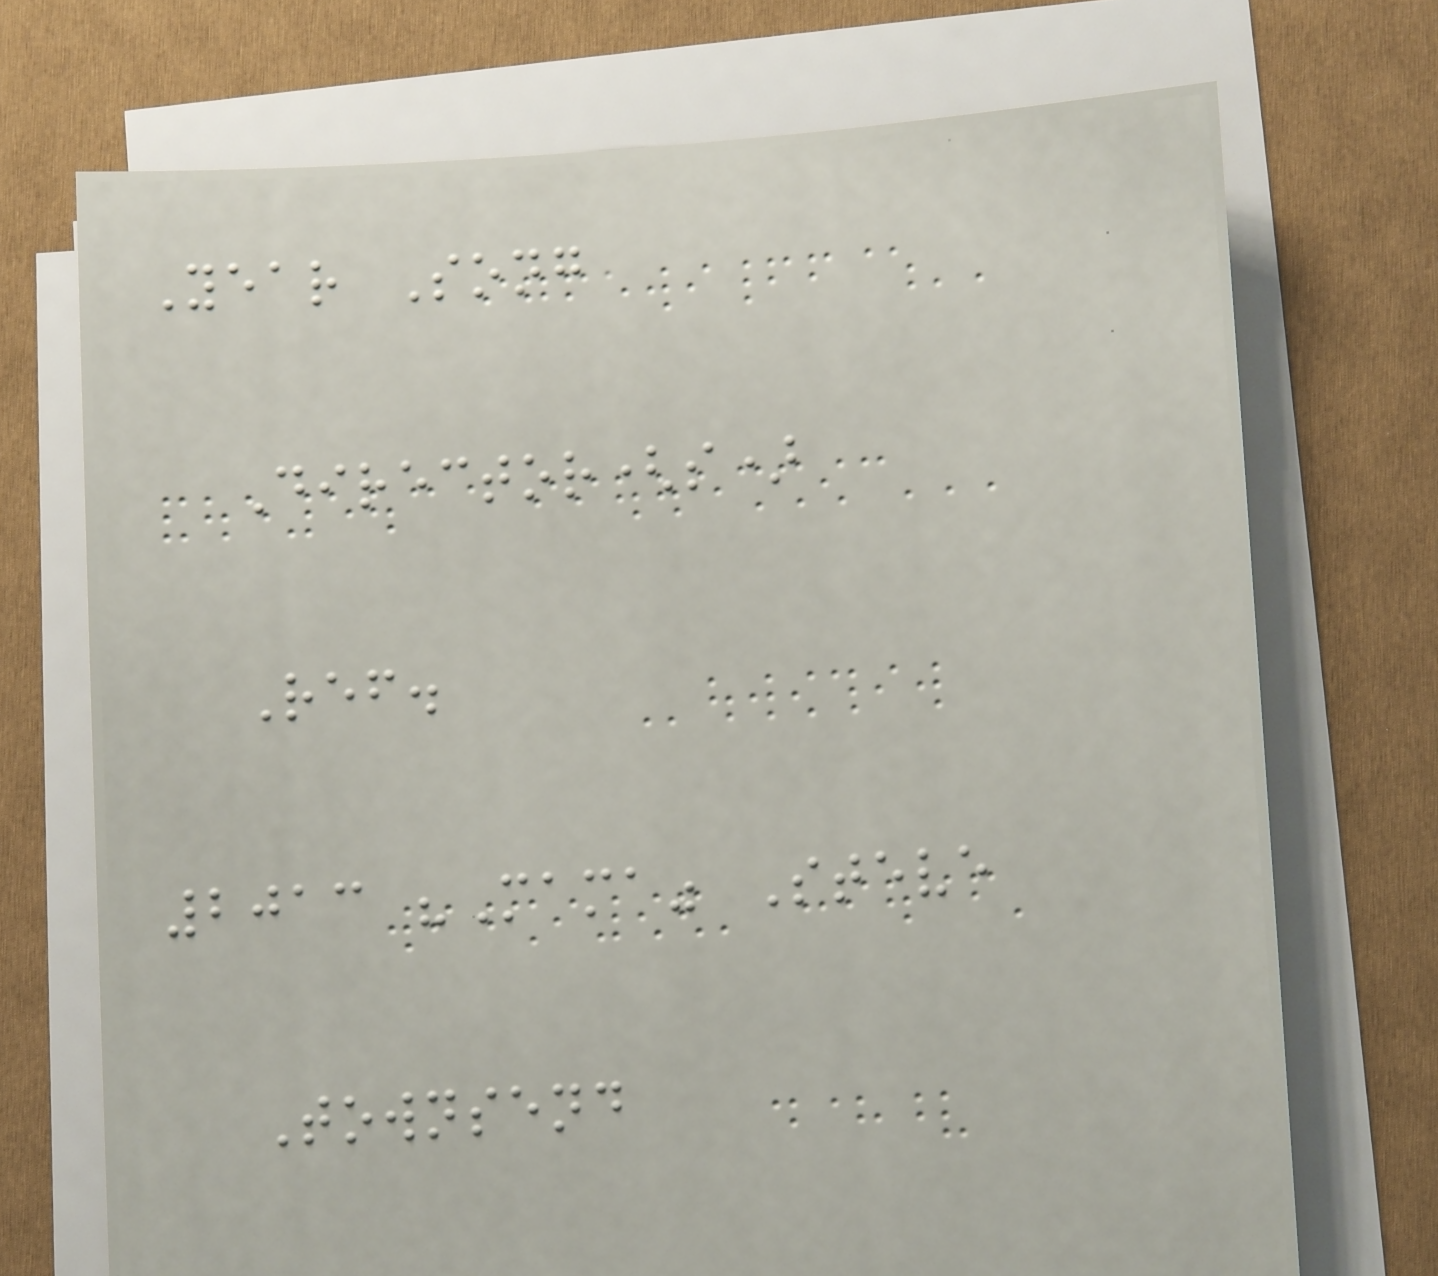Year Song
Director(s)
Ref.
2013 "Mama" Steve
Townsend
